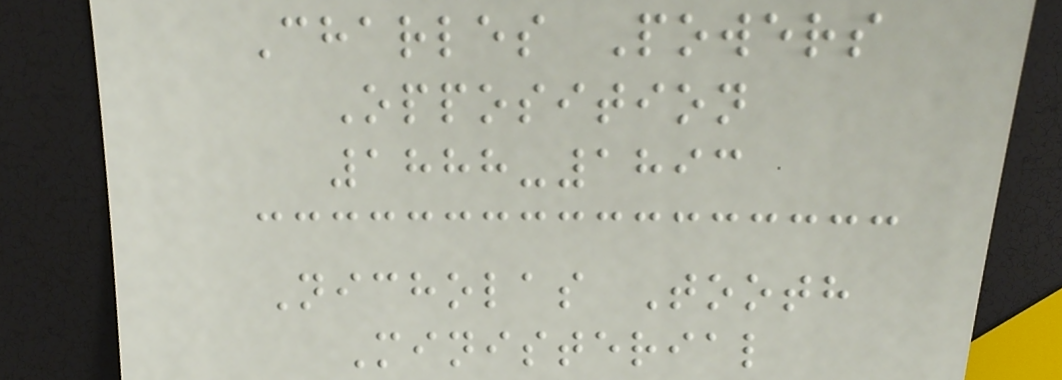Charles Powers
Opposition
1888-1893
Nicholas Tooth
Ministerial
